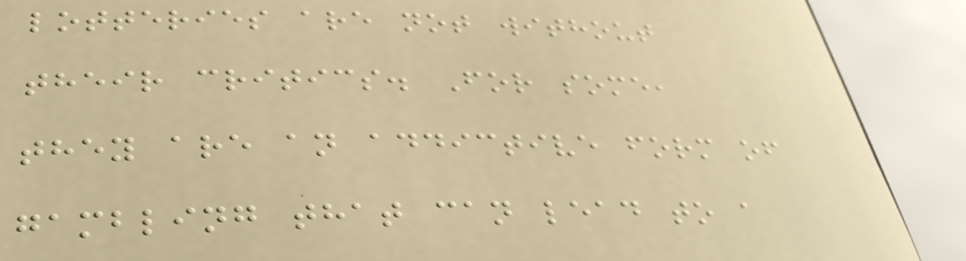lotteries are not without
their critics. For some,
they are an addictive form of
gambling that can lead to a
